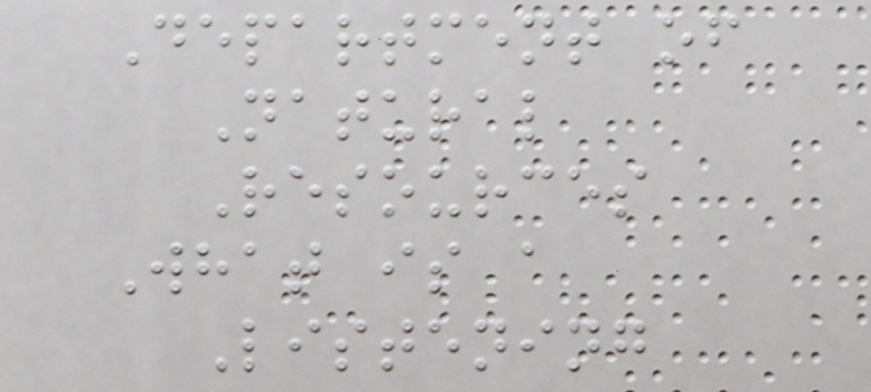Department of
Natural
Resources
What is a
Listening
